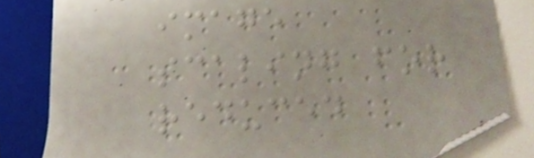image
scaling for
reduced
